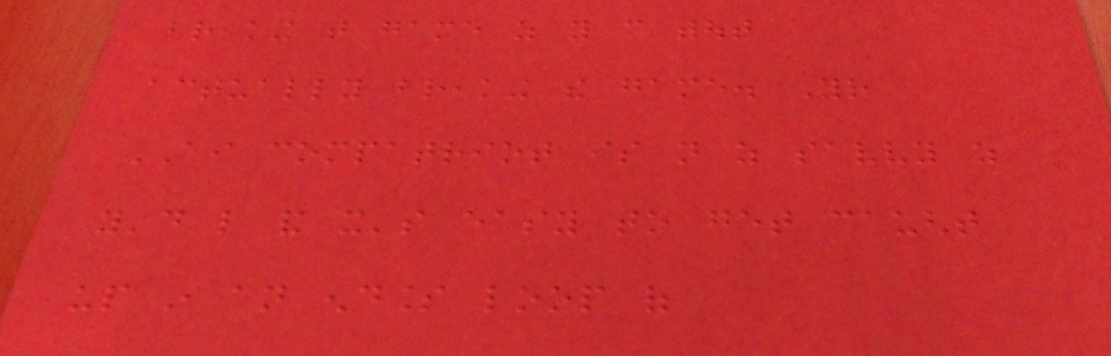breaking that game as you can without
actually breaking the game. Your
AI compatriot is not as savvy as
you'd like and it's easy to get caught
up in an endless loop of
